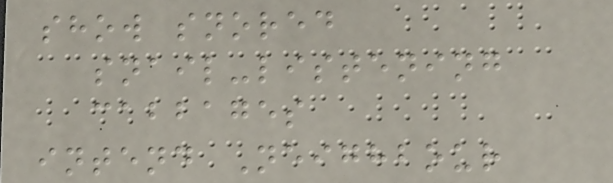show snored
snail-listening
cabbages
intend Neighbour
